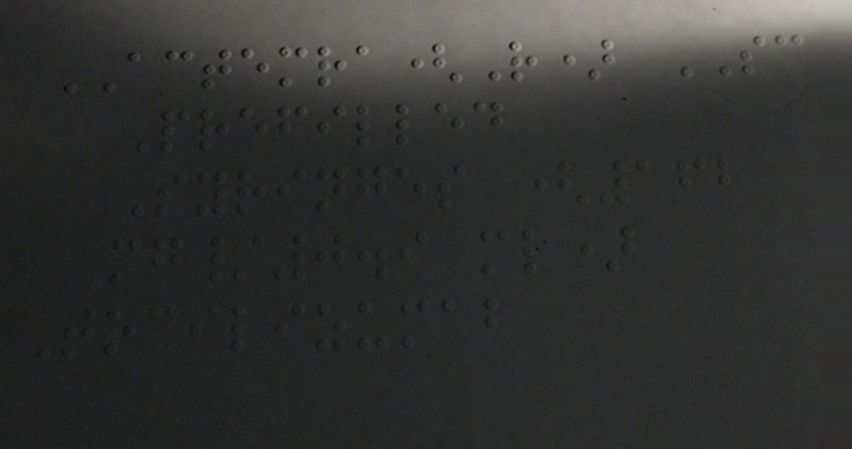ACTEMRA(R) SC
Prefilled
Syringes (162
mg/0.9 ml)
Tocilizumab
